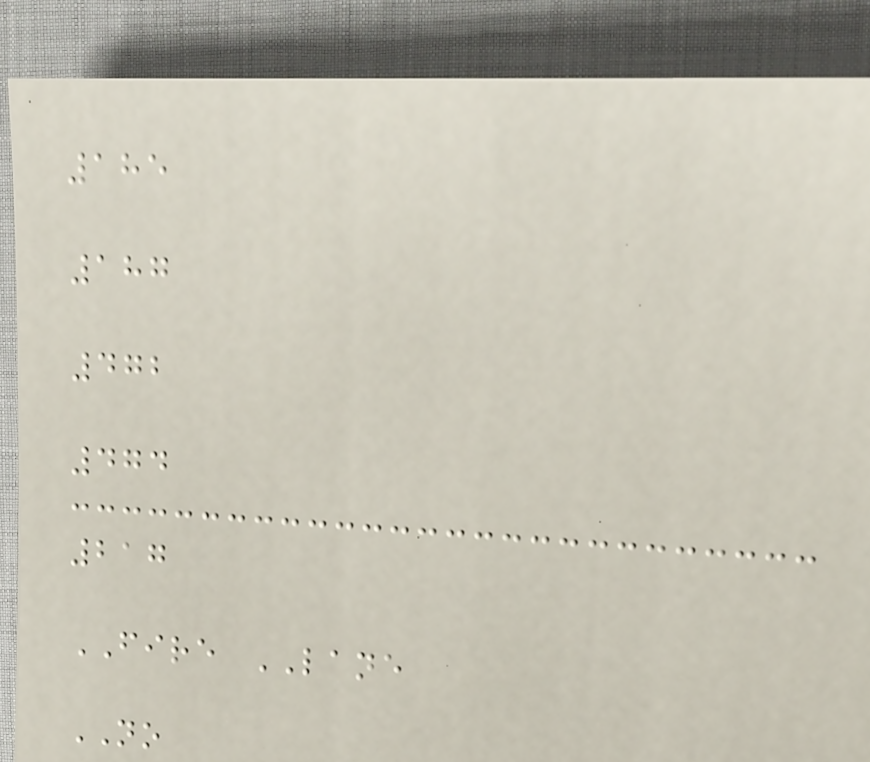185
187
472
474
217
FIRE LANE
NO
